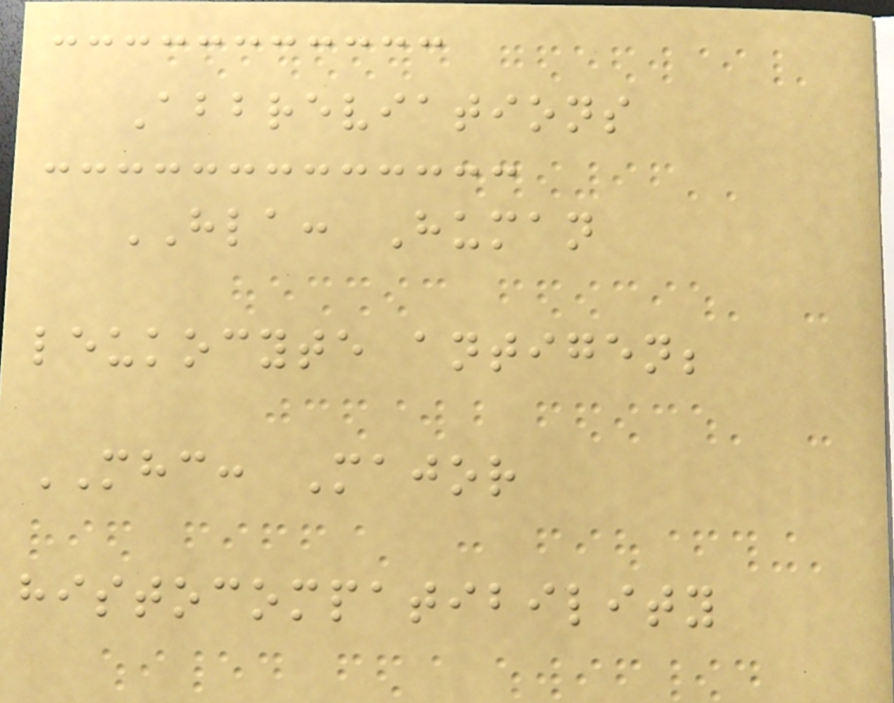Abbreviations
HLA: Human
leukocyte antigen;
MHC: Major
histocompatibility
